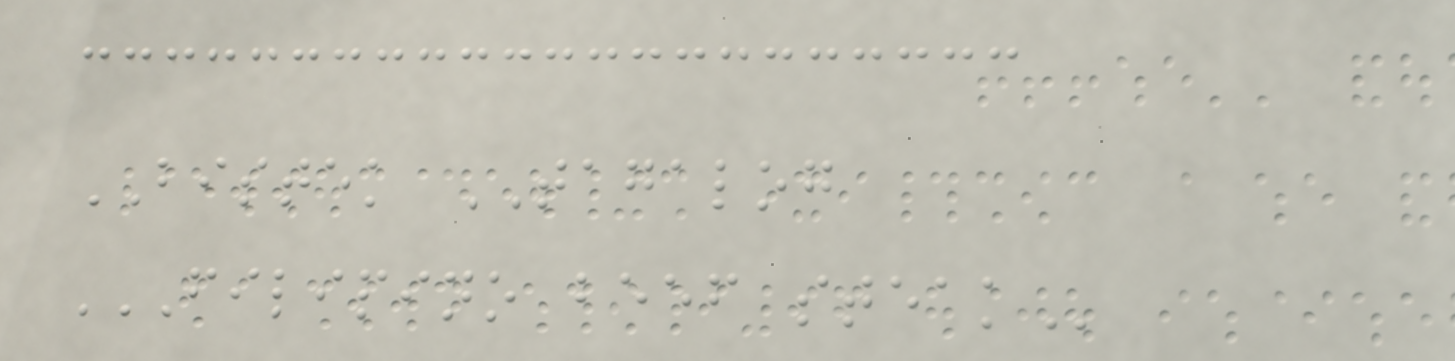BISTEK TAGALOG
FILIPINO BEEF STEAK
